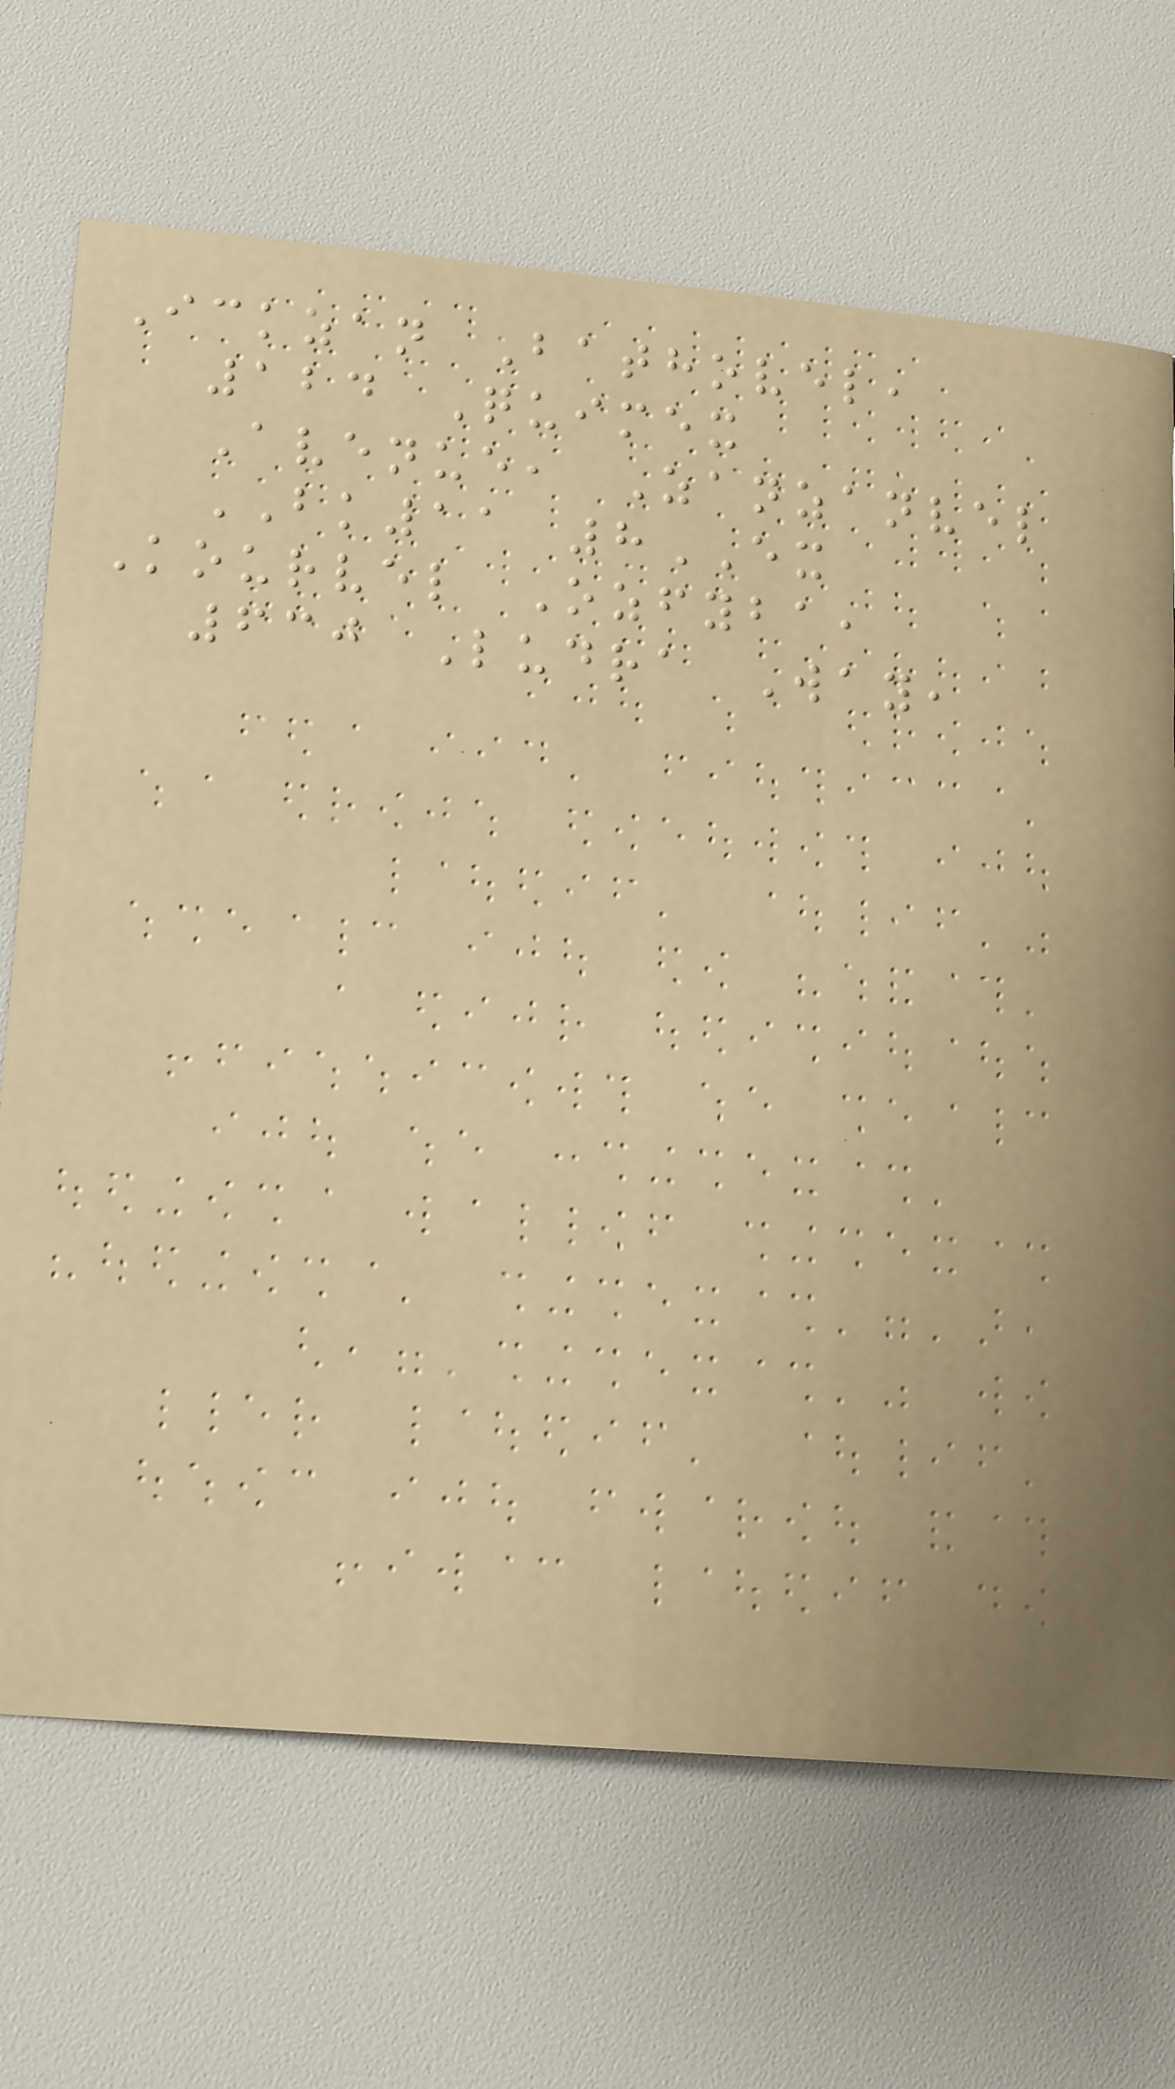Ickzan Bathovel,
124 Quimex
Avenue, Zanzanvel
BK11 8EX
Kourvel Ozfyba,
630 Ludra Way,
